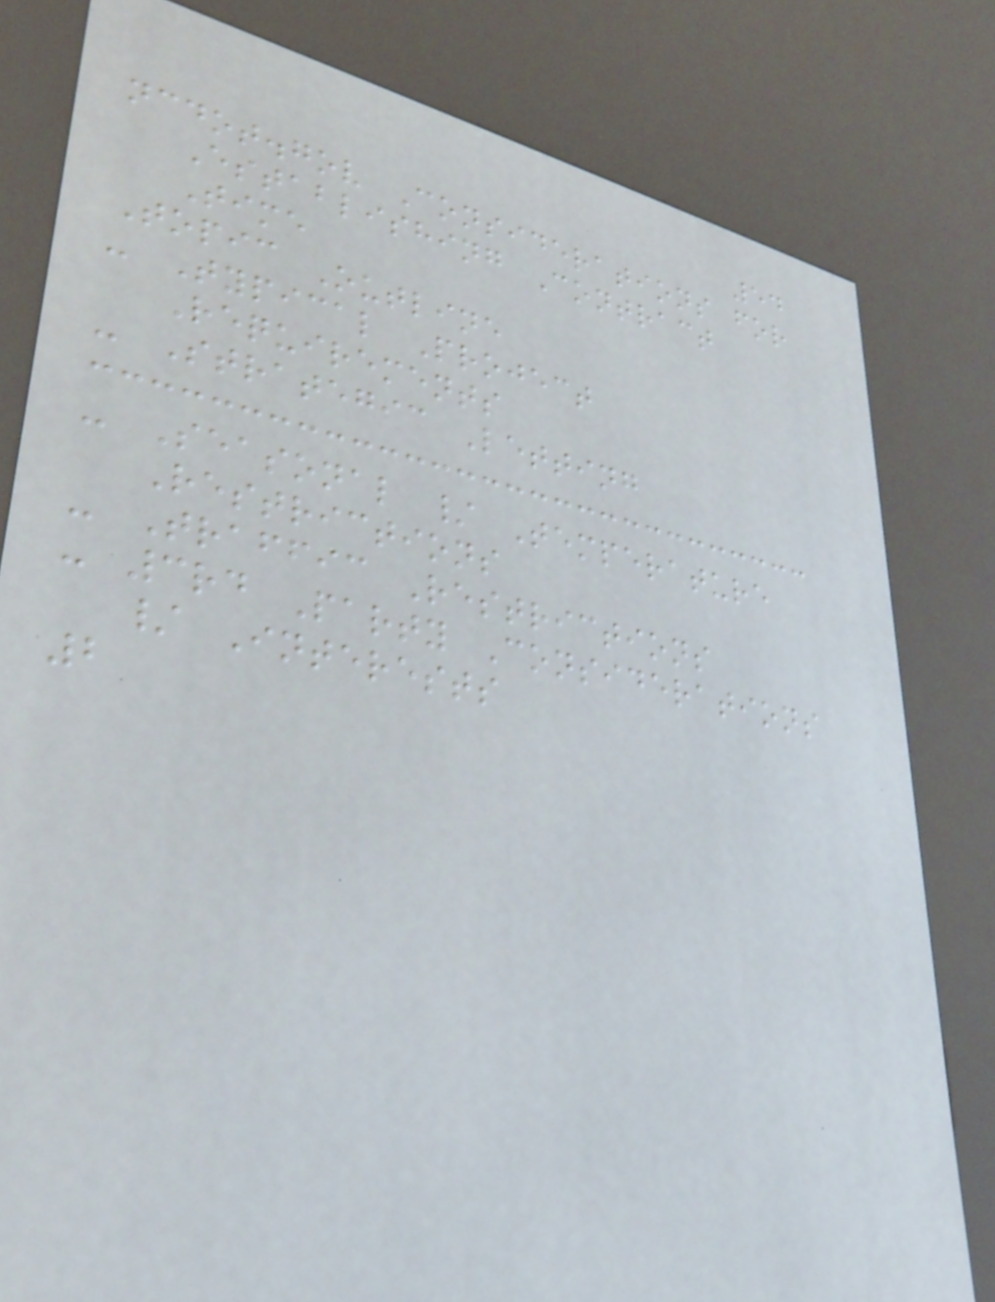54
ncdot.gov Considerations for
Establishing Contract
Time
Topic Outline
- Typical Project
Requirements
- Strategic Letting
- Seasonal / Temperature
Restrictions
- Traffic Restrictions
- 3rd Party Considerations
/ Interests
2
